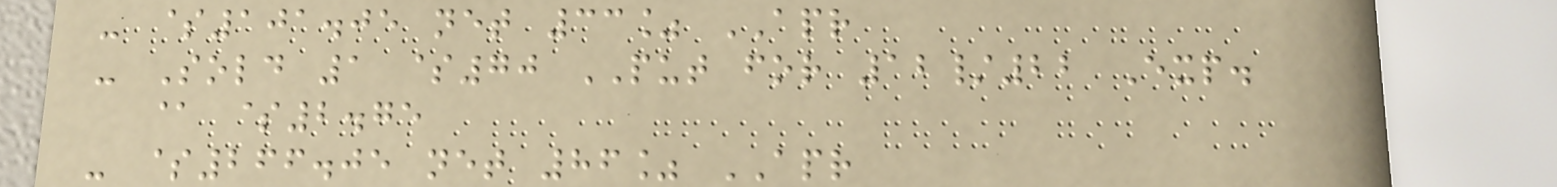- $101.05 net 33% APR
- Sold 1 $70 PUT for 12/22 Exp.
@ $2.75
- $266.05 net 86% APR
